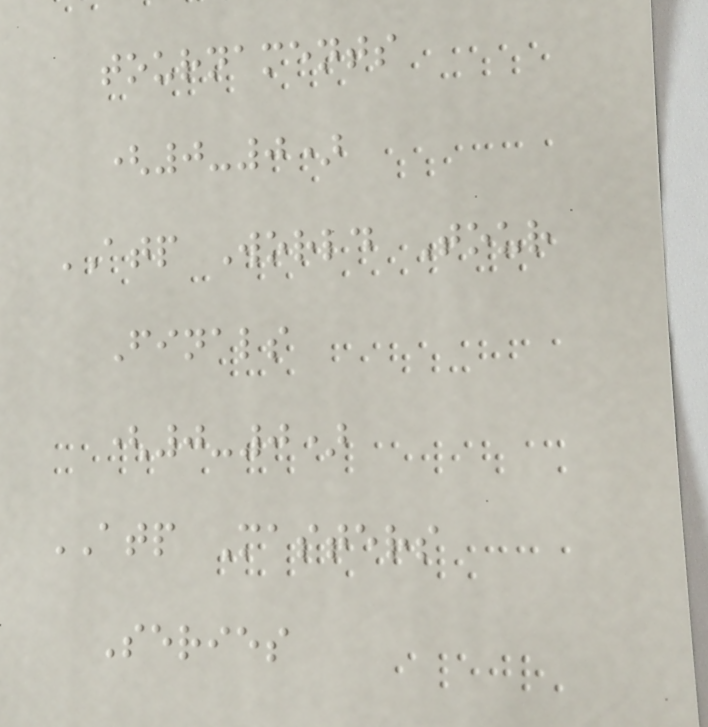tournaments
(0-0)
ATP World Tour
Finals
(0-0)
ATP Masters
Series
